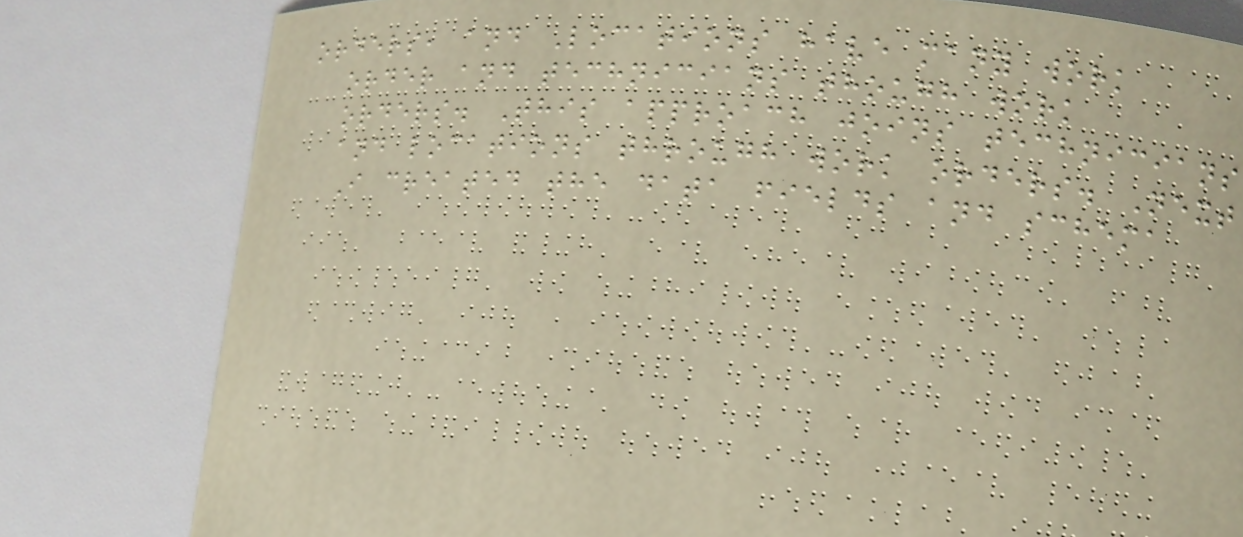orders, and Locations have many work
order and technicians though work
orders. This approach joins technicians
and locations through work orders. Next
I created the data fields and schema
